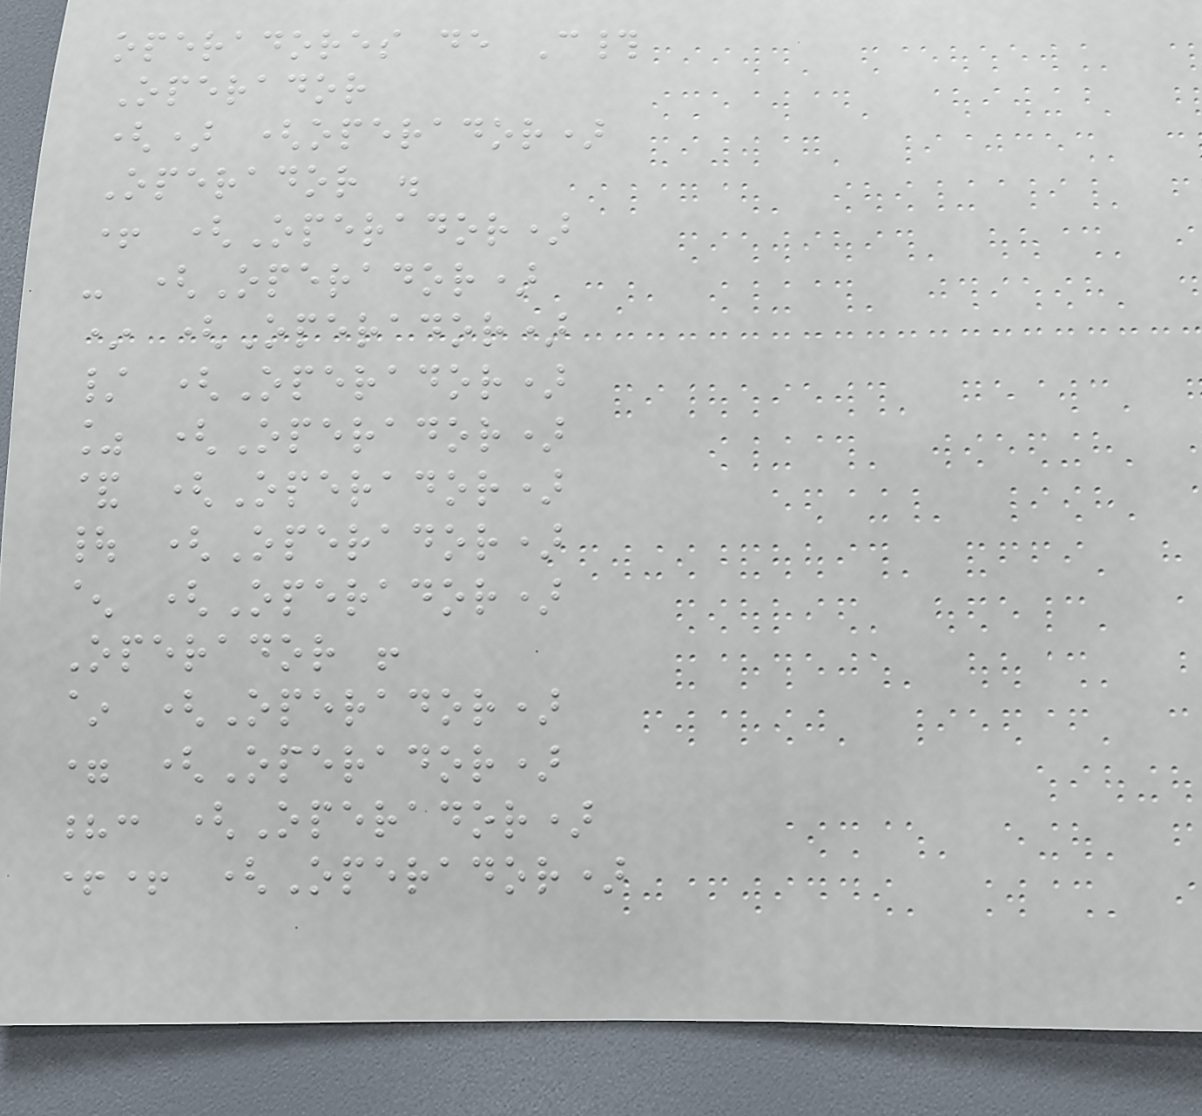operadores de C#
Operador
() (operador)
Operador .
+ (Operador)
- (Operador)
* (Operador)
/ (Operador)
% (Operador)
& (Operador)
| (Operador)
^ (Operador)
Operador !
~ (Operador)
= (Operador)
?: (Operador)
++ (Operador)
